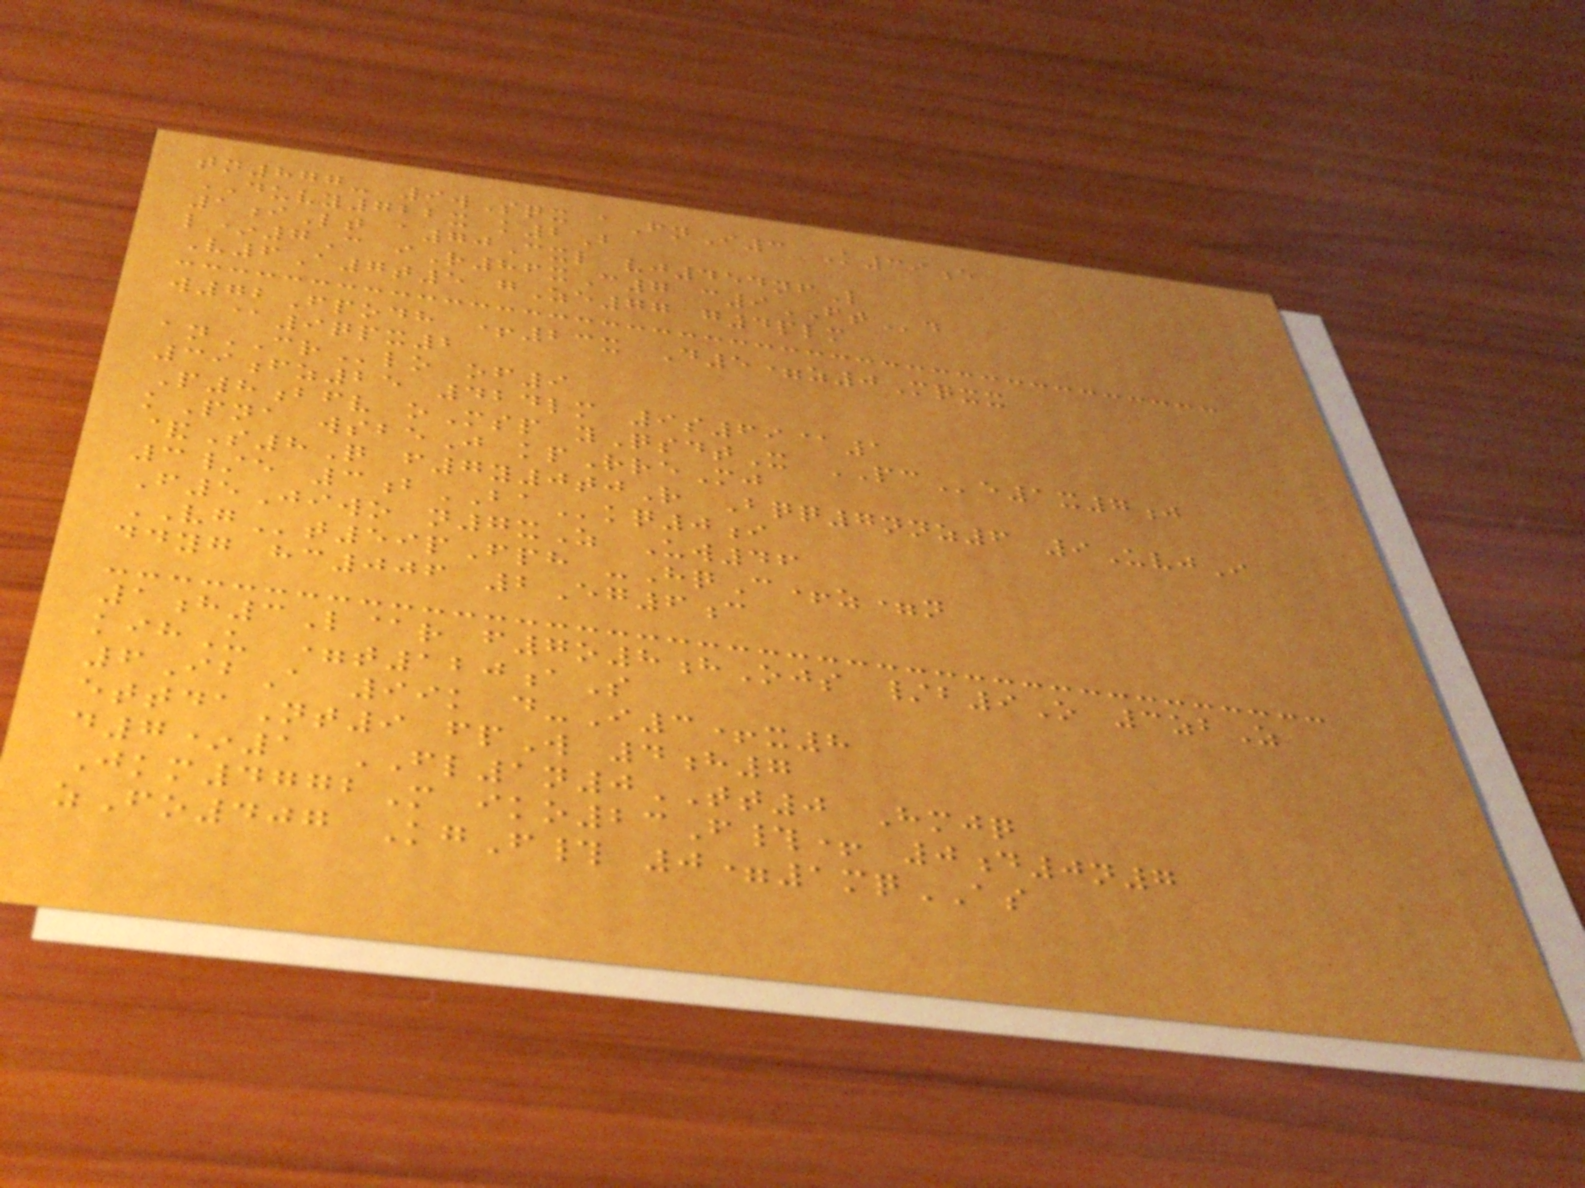tn877- 9wSqx aFnI3 K39e
DUVY722x k2B
1iLt a70Cxl vj454nfL
l*7C iR86xC7 c9FTd
V6A7t5 gZe77 g4plm
w72Fpodh +23x D5=z0Mqxx
@9qpx2
anCRlo of9
39fz25 424lm 9s69@1
P8bfv oMsp yQsdtX PCe1x7j
kPna wsbeJ kpRreMj
&S8Q f7y0tjR Bqq7nnz6 9UvjI
3/e 3bBAkq0i
F5Jiwo n7xZ Uw46
VGt59pFph -HqC+z=n
ddyg hc006 2Eg6c
1h3L@r f7o8hOjs /b9O 3zbZ
kihU =t120aS
6IbA 99k d-I3+x8
ettdaNt9 fpW 4h7
d7*1 FL1n0TT0 Hmjq
Jkm4772M iko23F#+ 0d0n7
zFo407 KgF# 0=1mqAS
